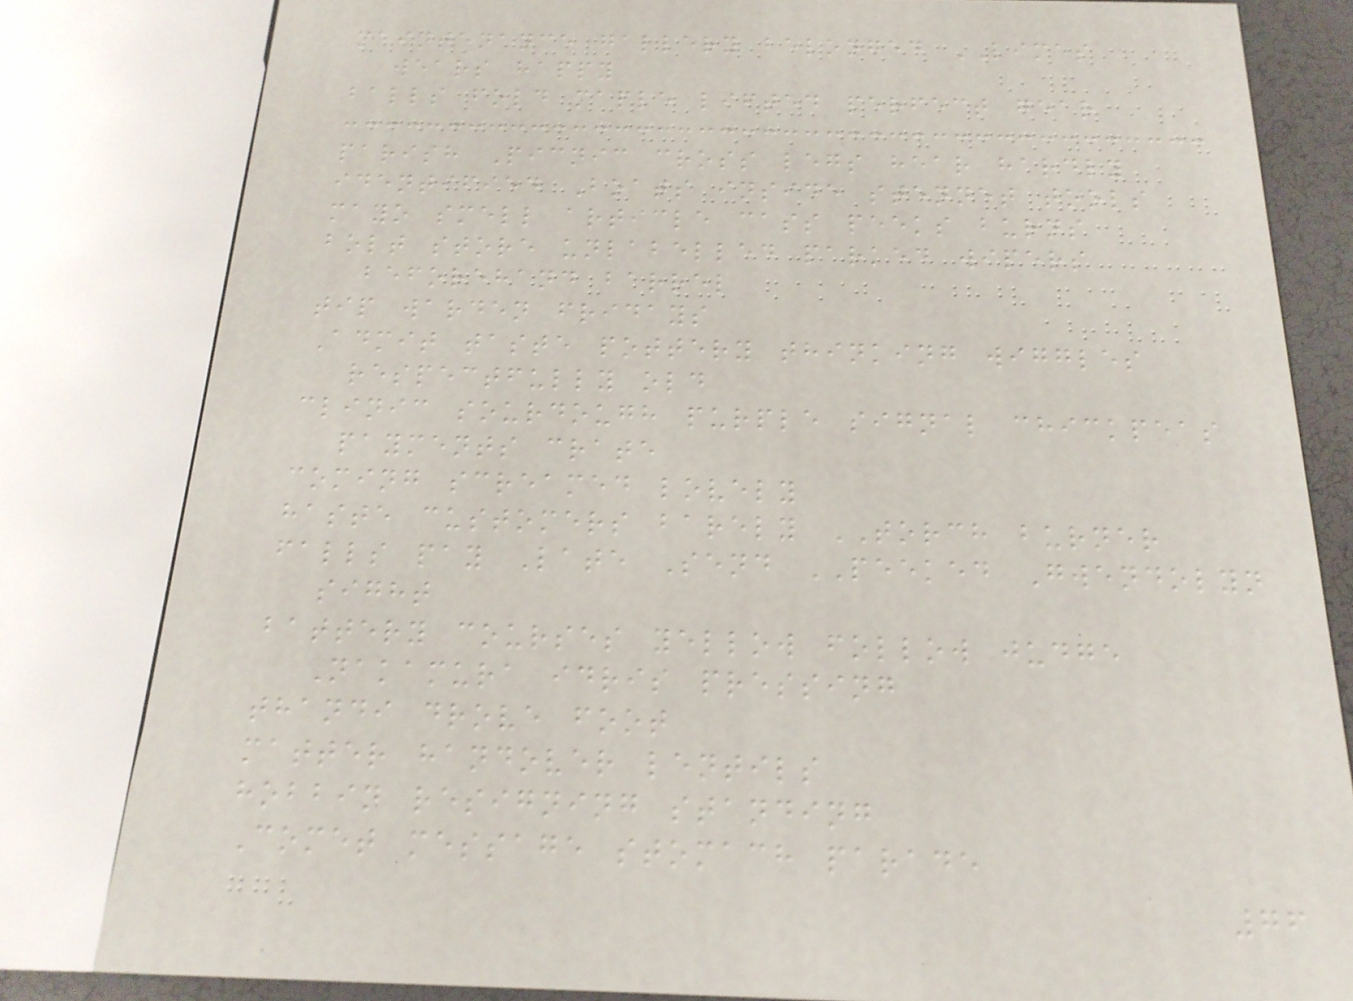maintenance gallery belonged LIMES
wears happy
balls fold maple lifted perfect gear
parish Picnic cross legs hear hardly
identified Boats inside stennet tools
mayo smell article cass peeks burns
bolt store unlabelled parked wipers
beforehand barrel
tip warden fridays
Admit taste pottery thinking wiggles
respectfully old
clinic sourdough purple signal chickpeas
payments crate
coming screamed lovely
haste customers barely TORCH burner
falls pay Late Send PEEKED Gwendolyn
sight
battery courses yellow follow judge
Nakamura idris pressing
thandi drove foot
matter handover lentils
hobbin resigning standing
Comet message stomach parade
76
